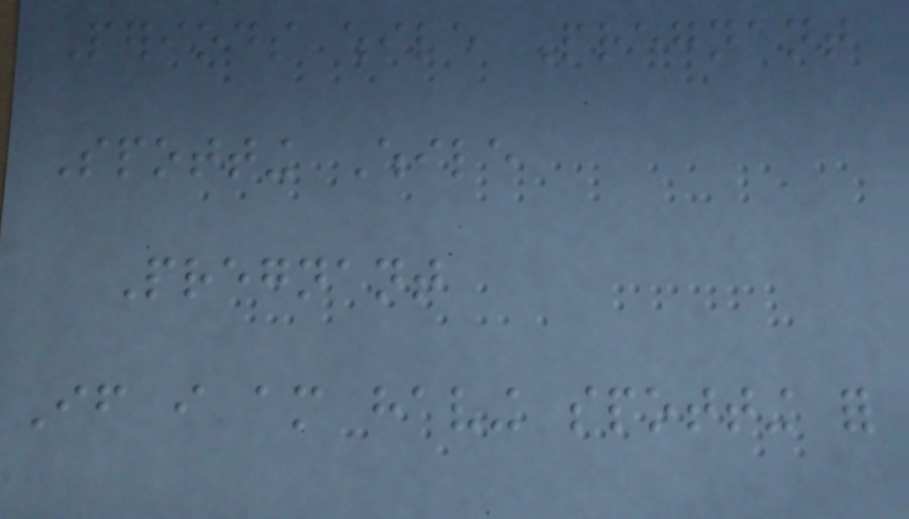Periods while Pregnant
Spotting While
Pregnant
If i am having spotting for
